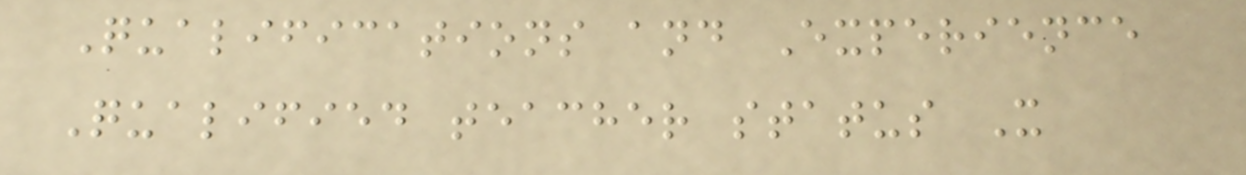Qualifications and Experience
Qualified teacher status X
